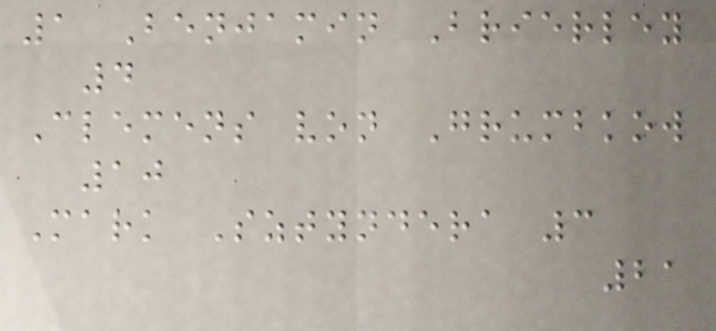1 Benjamin Brierley
4
Clemens von Grumbkow
10
Mark Sztyndera 3
21
